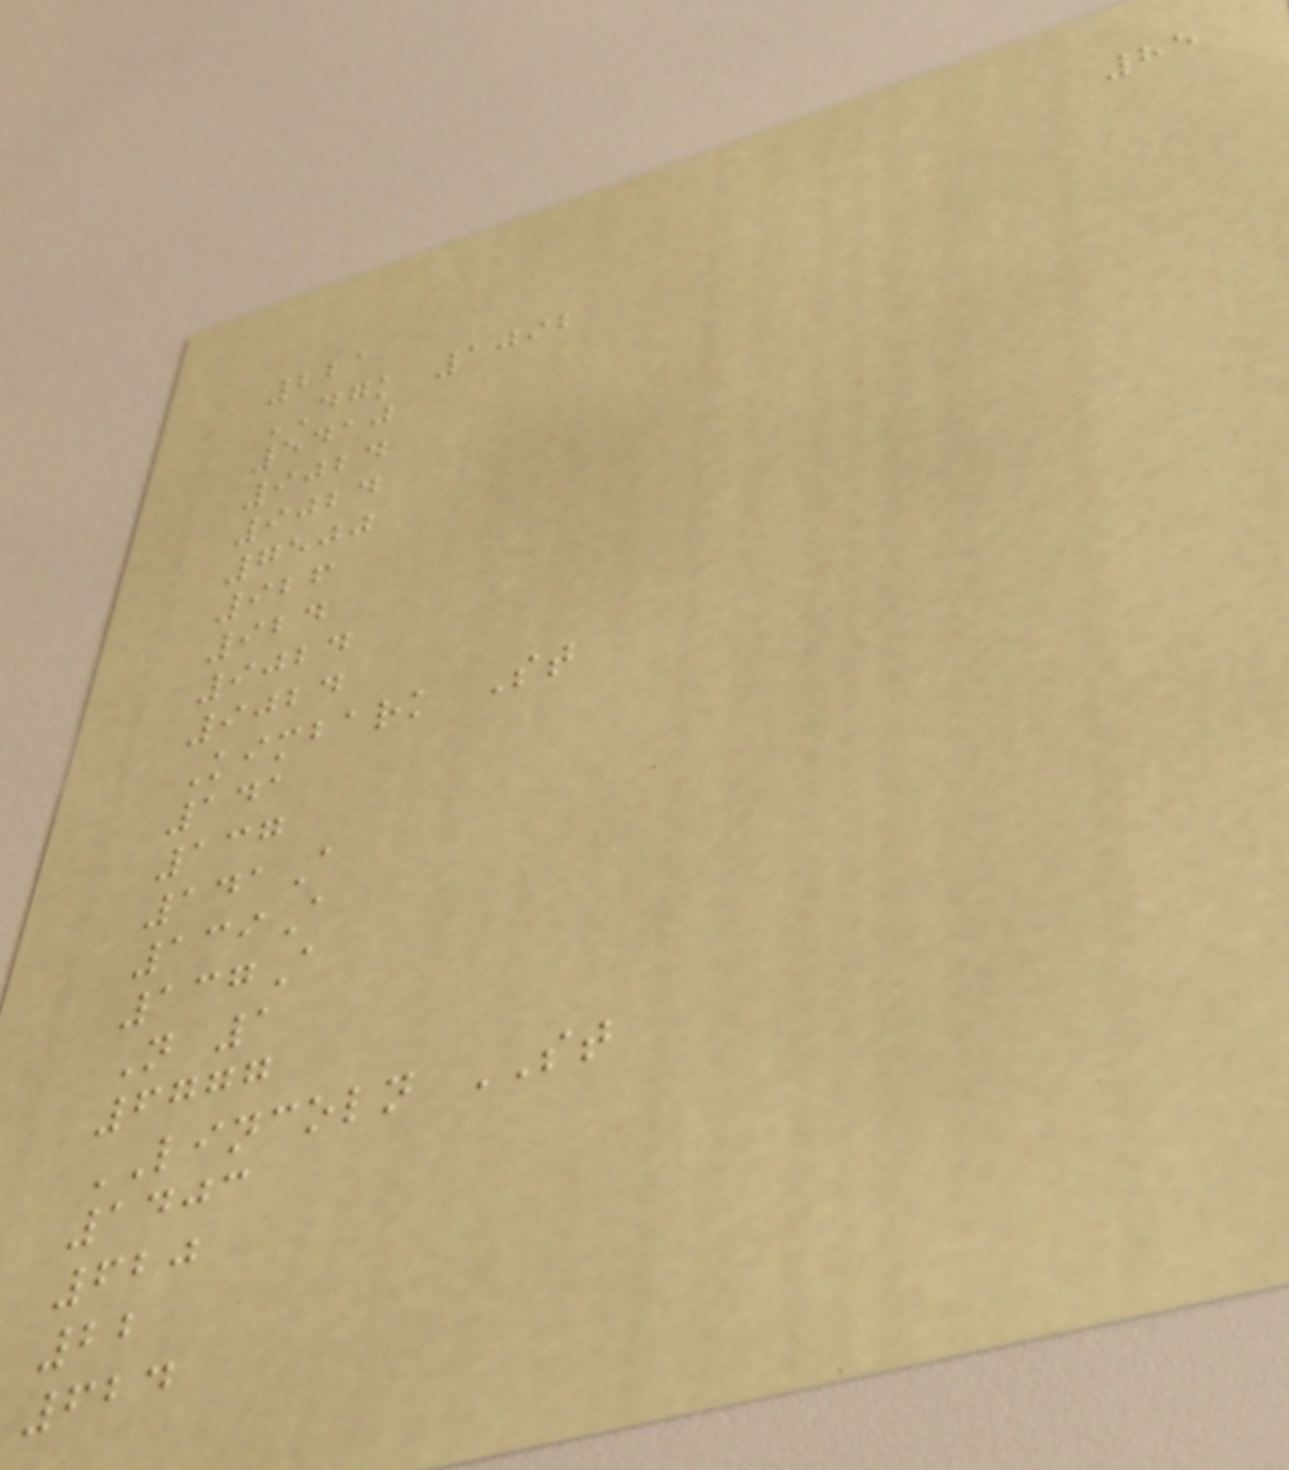85
221
DGK 1092
5410
9024
9024
7500
926
924
9024
9024
Kimbark St
141
137
141A
139A
137A
N 1
6777
LINCOLN ST
1403
620
22
624
